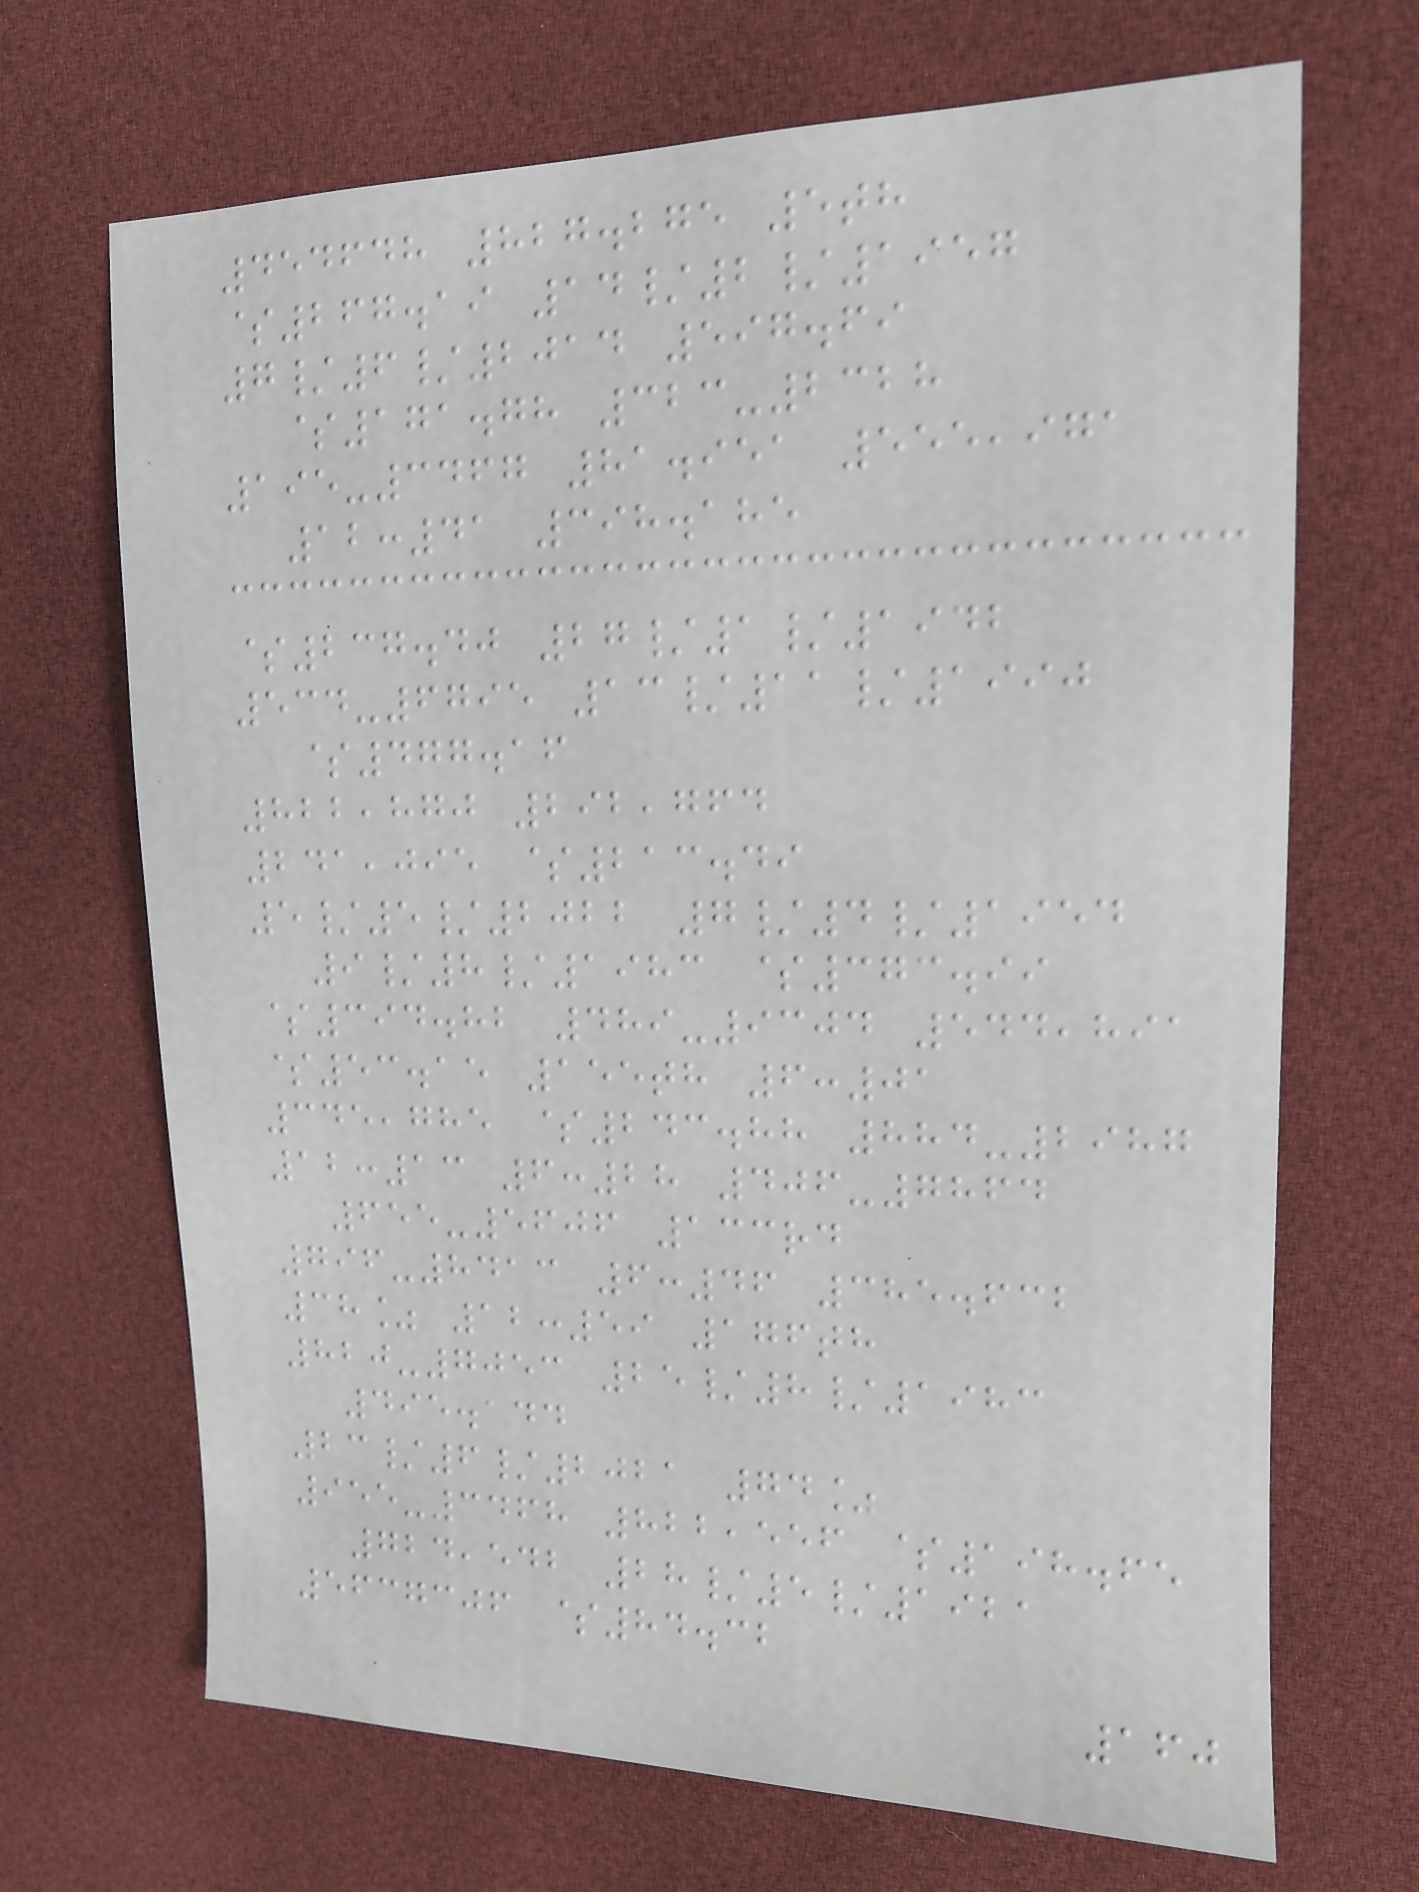454648 827.275 5th
$267.19 14/2/1957
7/6/2014 597.69
$171.78 323-2328
195-3467 81.951 555,971
12:41 398.185
$237.40 27/1/1942
534-6795 13/11/1990
$477.16
822,870 292,764
241,095 $213.49
5/5/2022 7/4/1954
9/8/1983 $373.99
$394.82 489-9304 544,891
$53.15 155th 6:01
345,785 $243.88 884-2987
12:13 6:28 406-7864
655-5606 133rd
796-8413 6:46 385.632
38% 12:59 176th
820-7053 25/8/1983
495.144
23/6/2021 74%
955-3468 822,556 $198.65
724,542 28/5/1921
5637306 $84.32
160
